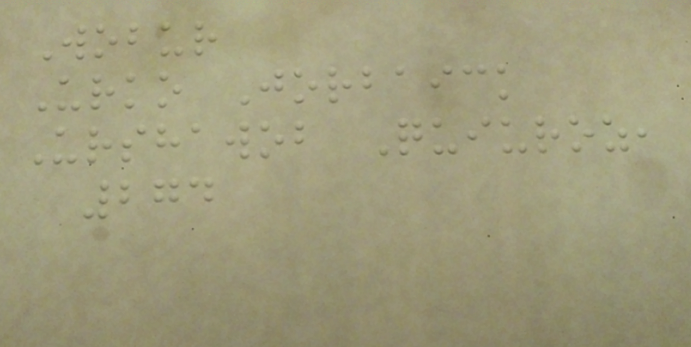Wobur
Urko Jorbaick
Urshawob Quiuroz,
274
